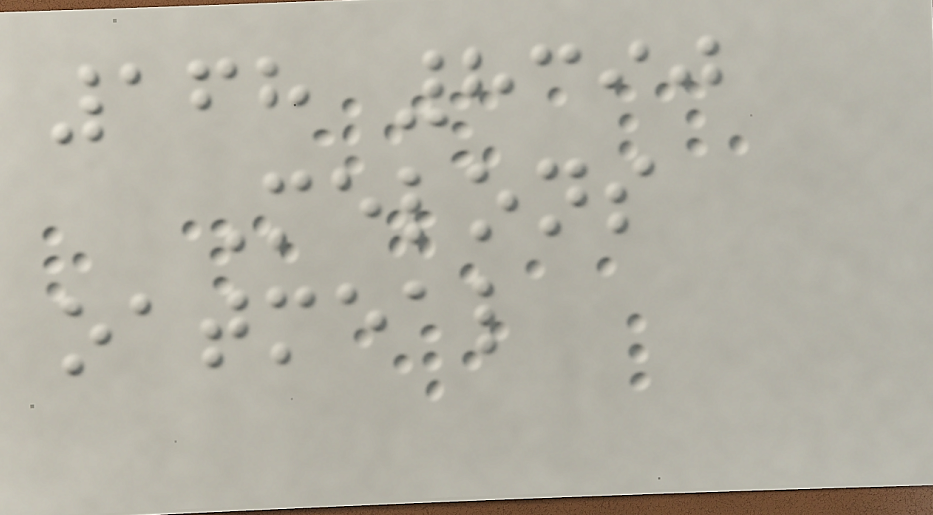168 8390
Melons
oatmeal
